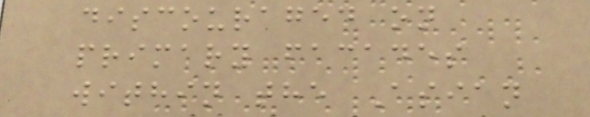discouraged on
primary facades
within the Asian
